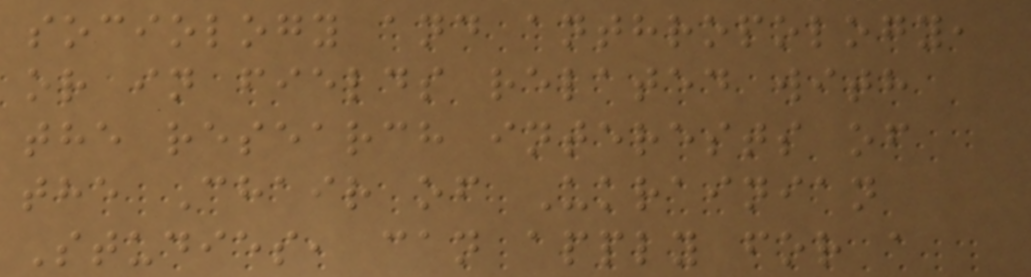sociology and anthropology,
or in fields related with
the research interests of
the Chair of Ukrainian
Studies, can apply for a
